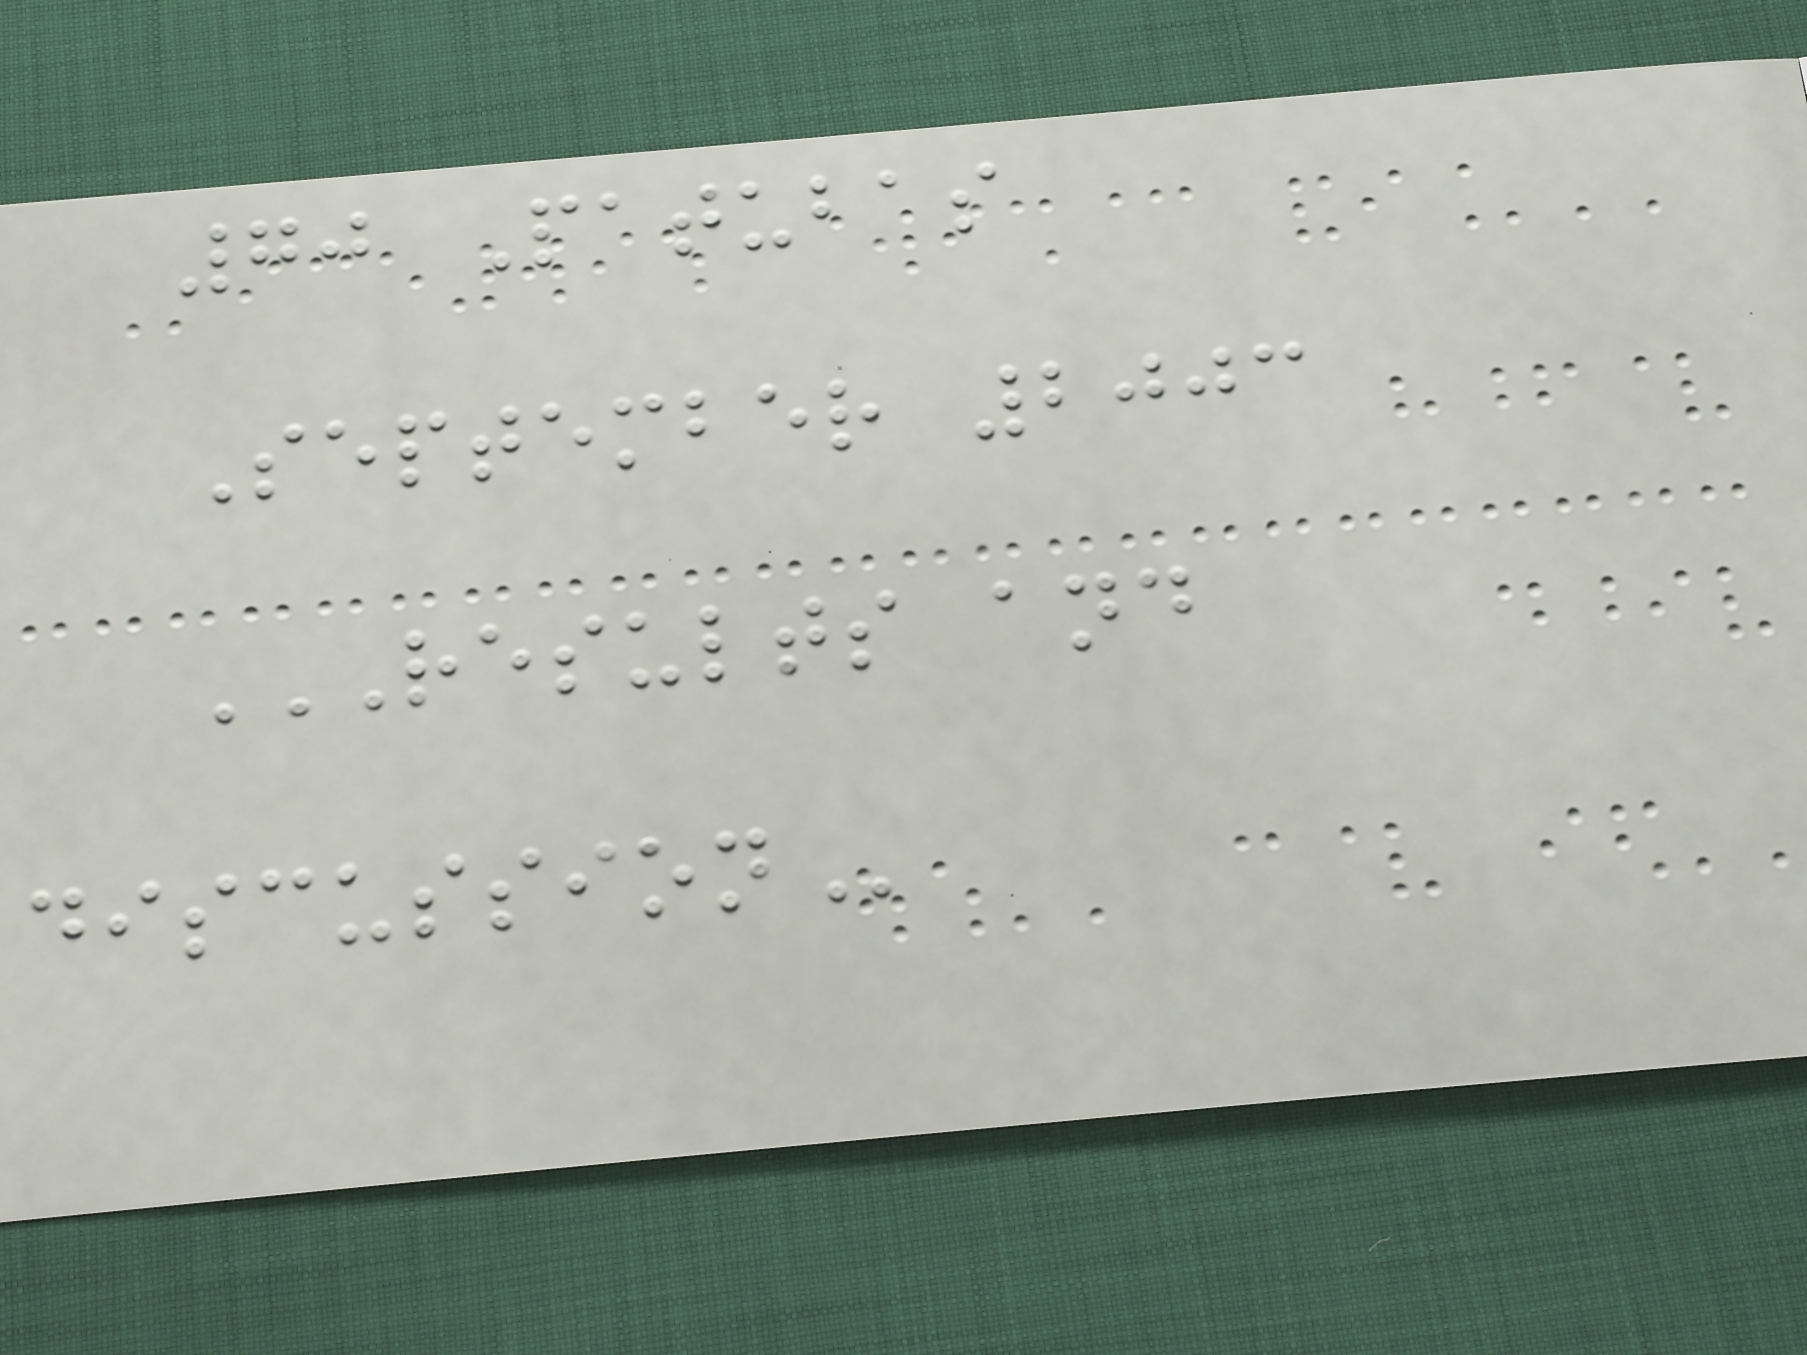70 Patubas
September 2003
RESULTS AND
DISCUSSION
